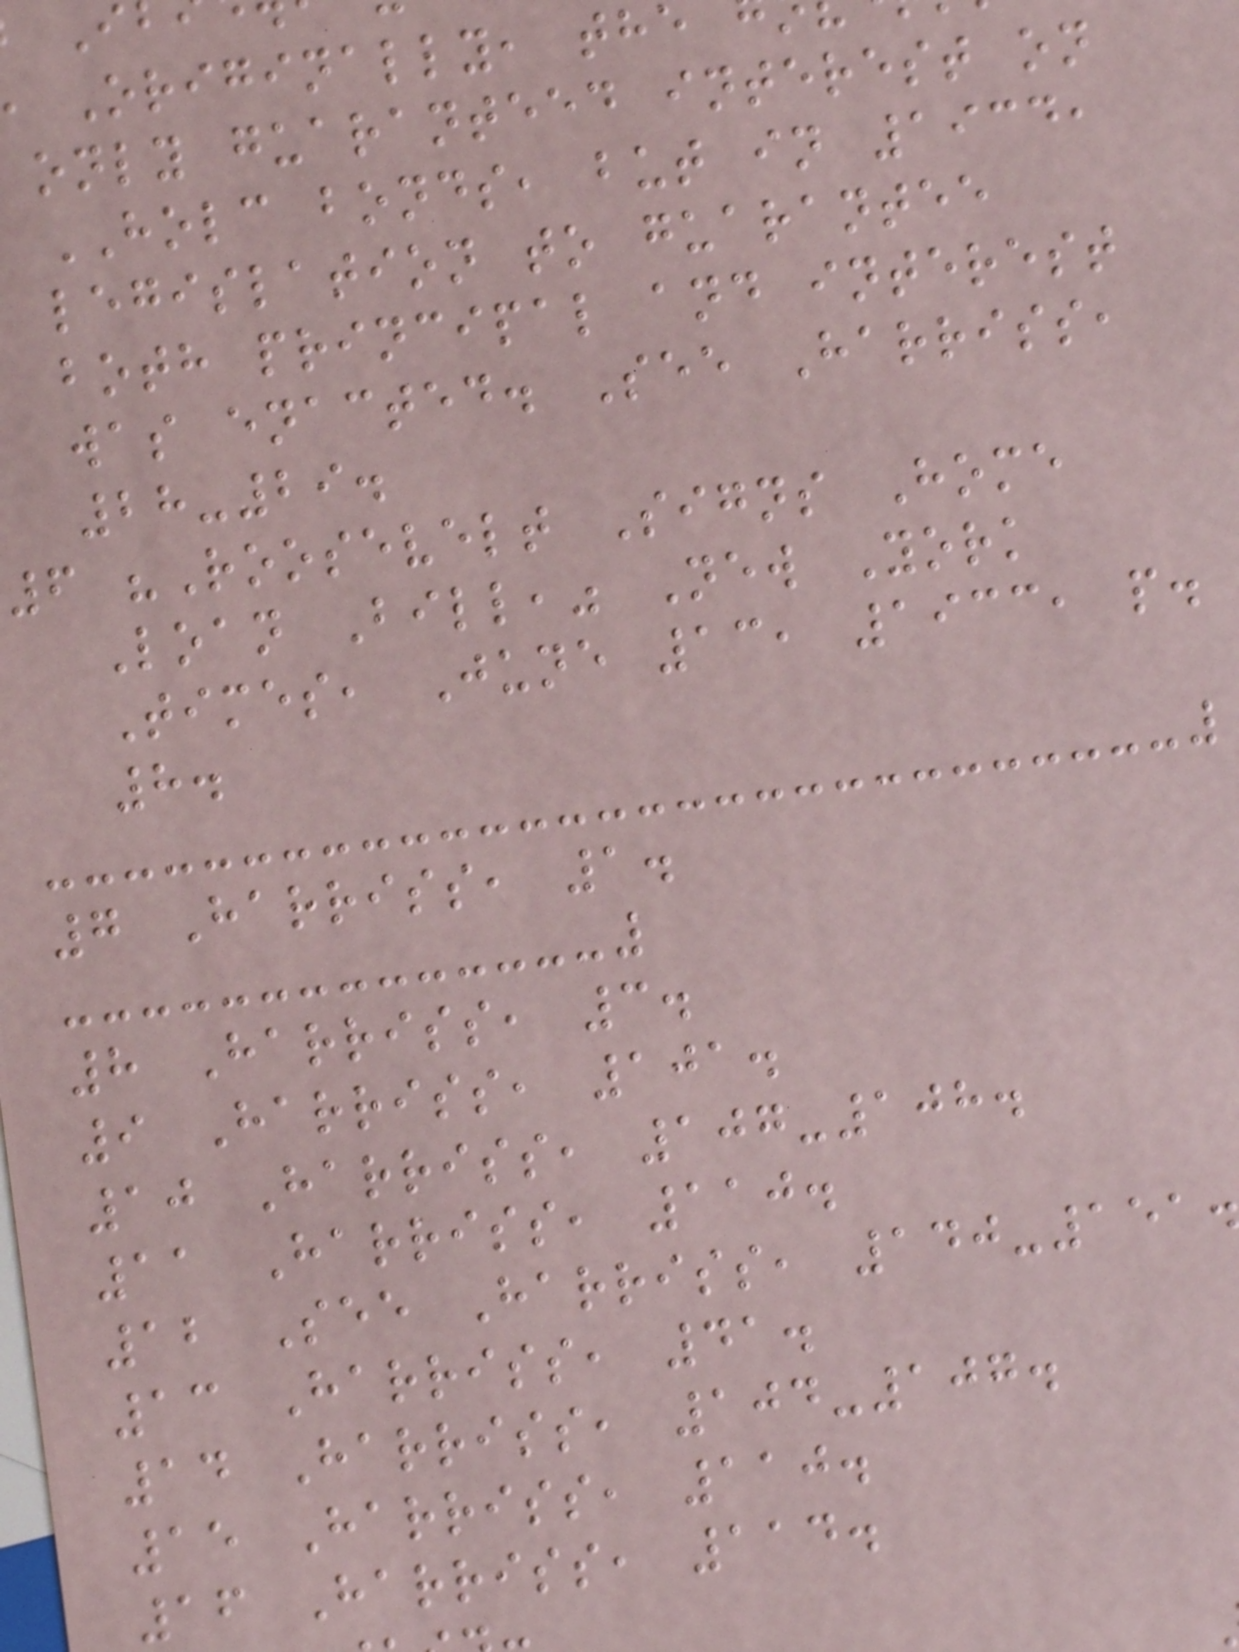Originally, the
only guaranteed interest on
HOLC bonds, but in 1934,
legislation to guarantee
both principal and interest
was enacted. See Harriss,
28-29.
6 "Roosevelt Signs Home
Loan Bill," New York
Times, June 13, 1933, p.
8.
7 Harriss, 1.
8 Harriss, 3.
9 Harriss, 101.
10 Harriss, 107-108.
11 Harriss, 110.
12 See Harriss, 140-151
13 Harriss, 41.
14 Harriss, 104-107.
15 Harriss, 110.
16 Harriss, 114.
